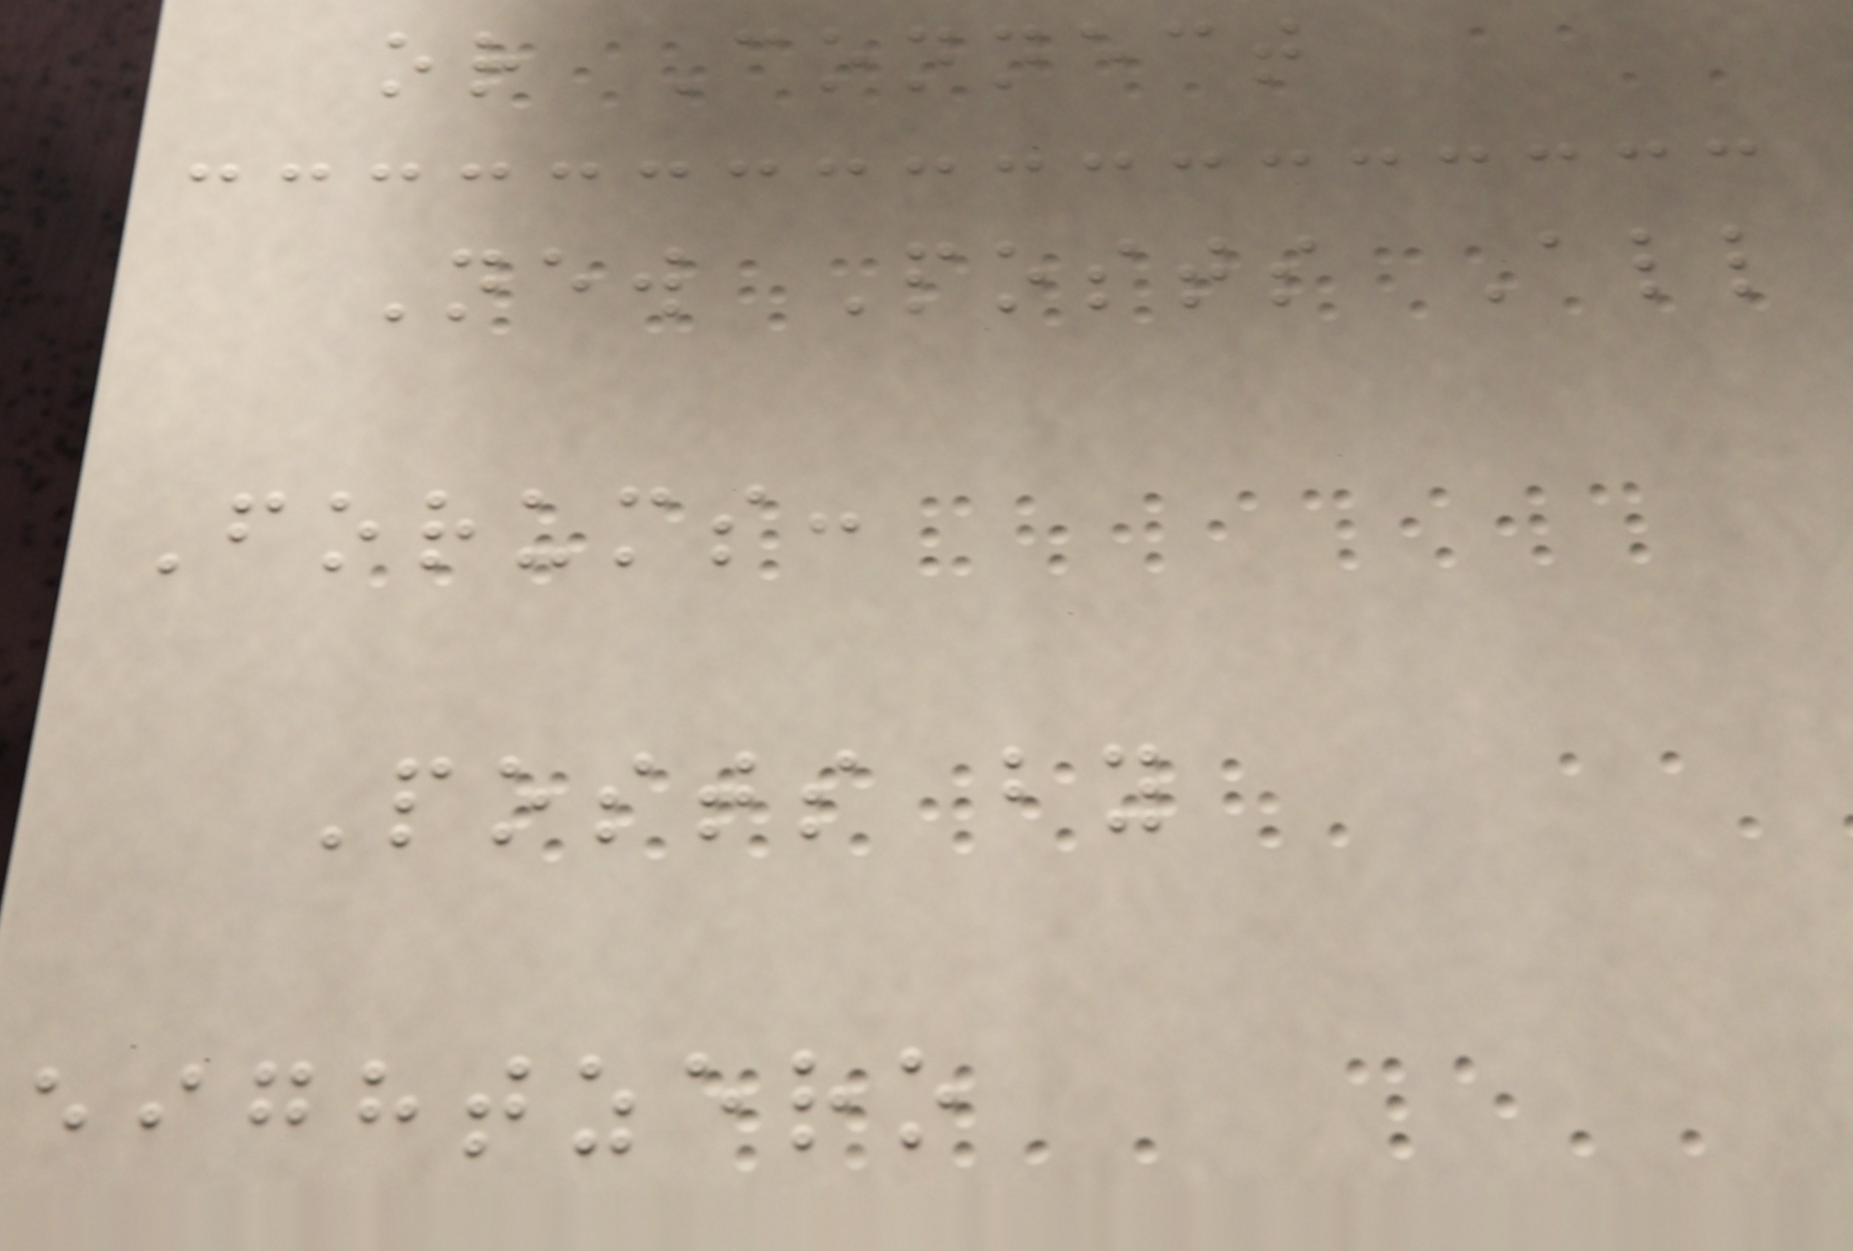or Connect
New Posts All
Forums:
Posts by
eightzero
